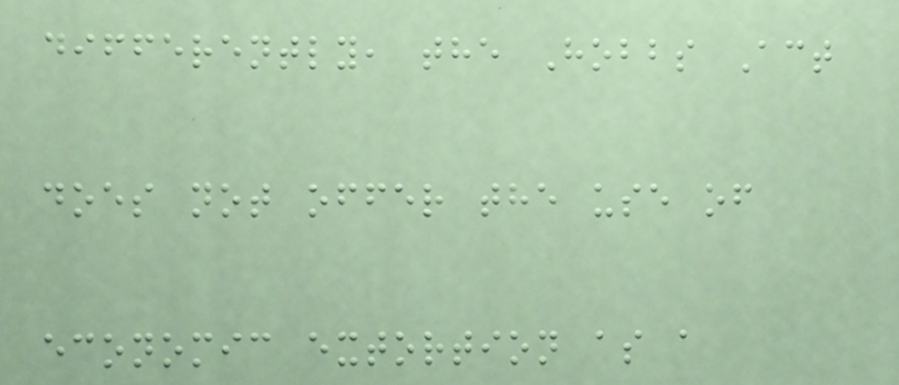differently, the Hobbs Act
does not offer the use of
economic extortion as a
